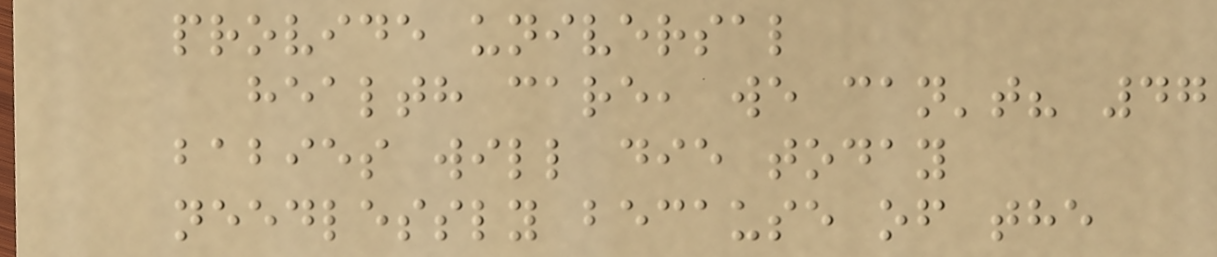provide universal
health care, we can't? 47
babies will die today
needlessly because of the
